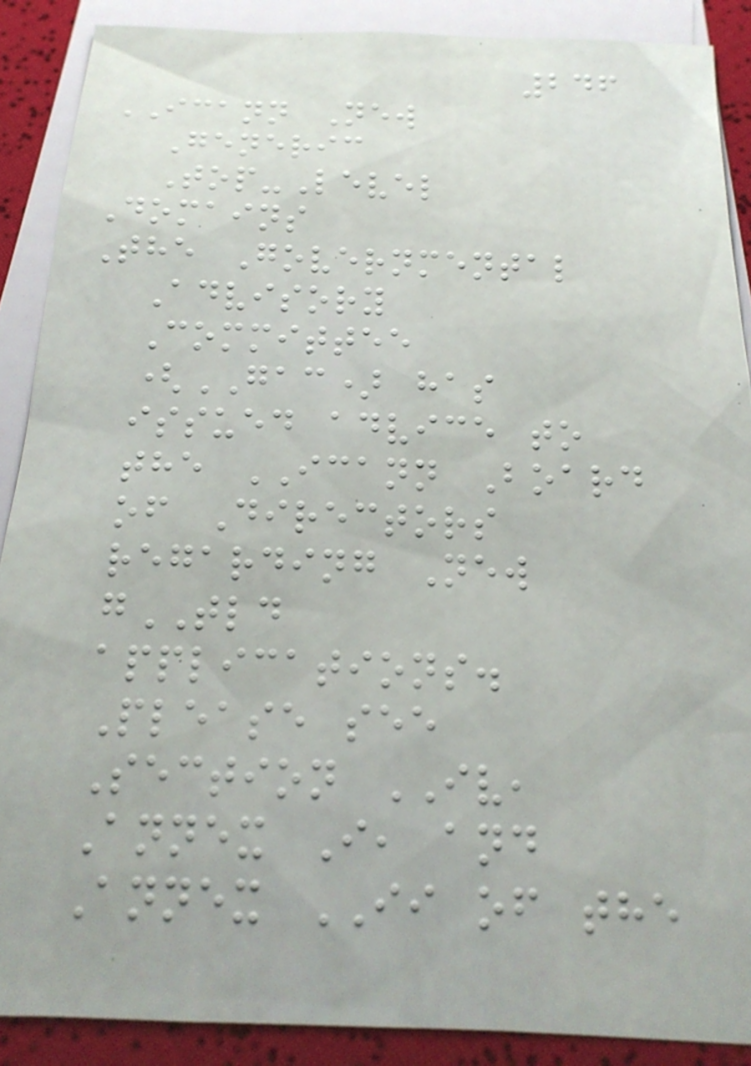246
ICANN New
Generic
Top-Level
Domains
The Governmental
Advisory
Committee
(GAC) has
issued advice to
the ICANN Board
of Directors
regarding New
gTLD
applications.
Please see
Section IV,
Annex I, and
Annex II of the
